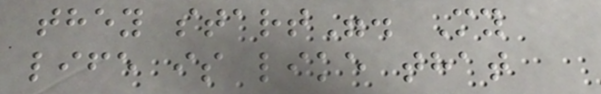they start". My
life is like that
